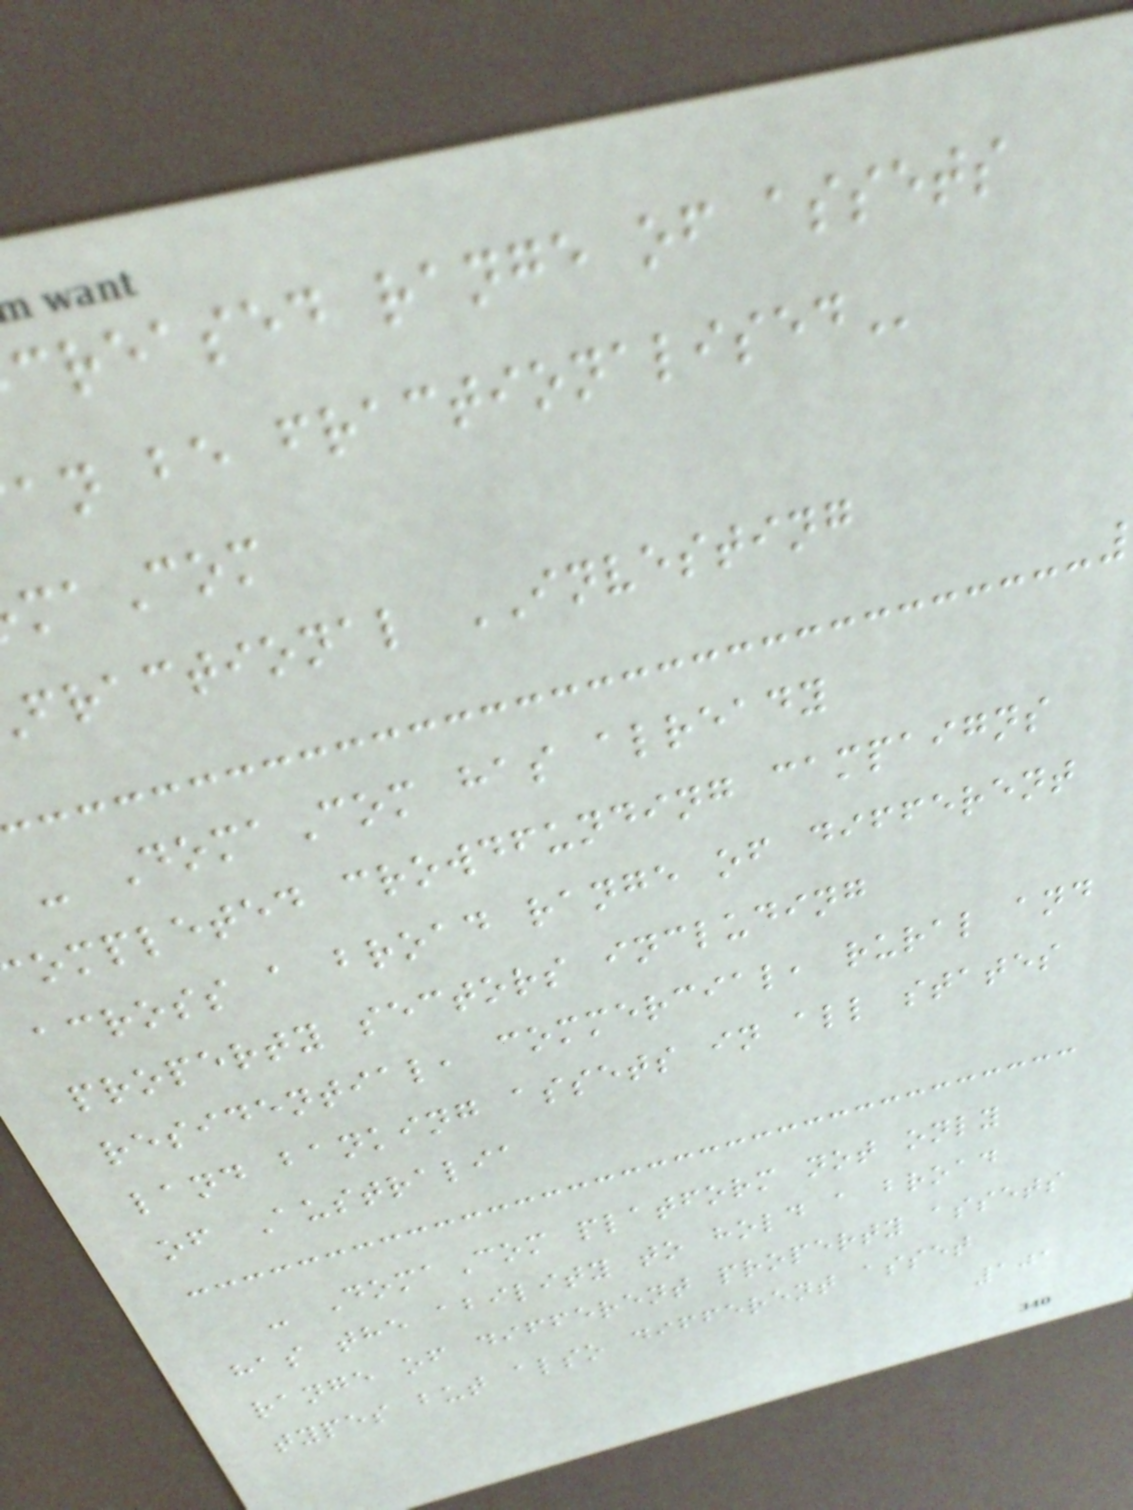creased range of assets
maCom
fractional INVESTING
- DomaCom has already
ompleted crowdfunding campaigns
across a broad range of different
property sectors including
residential, commercial, rural and
land banking assets in all states
of Australia
- DomaCom platform not only
has the ability to hold a broad
range of different property assets
types but also different asset
101
